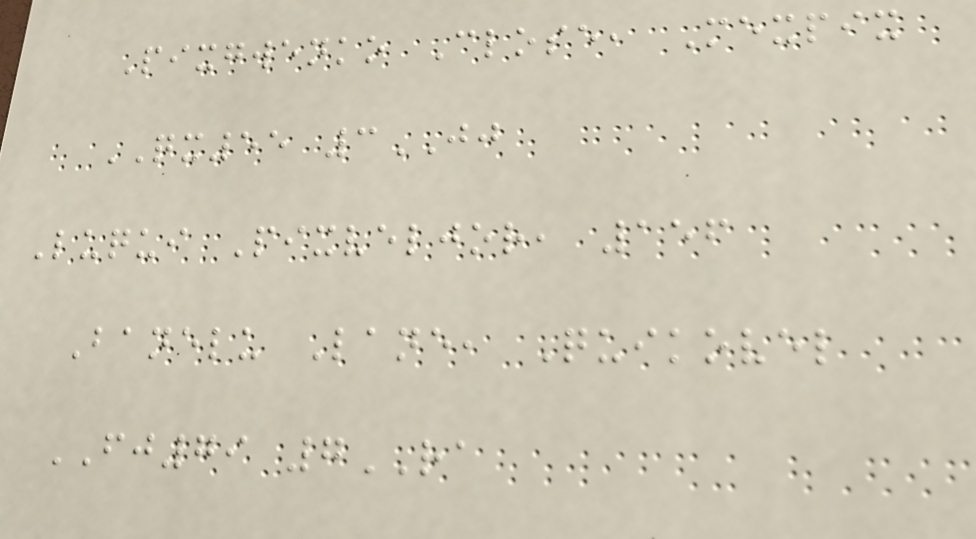Pixgwenko Close, Mexpix
QX55 3JJ
Luqui Pixveljor, 156
Banelu Lane, Quikovel
FJ79 7RA
